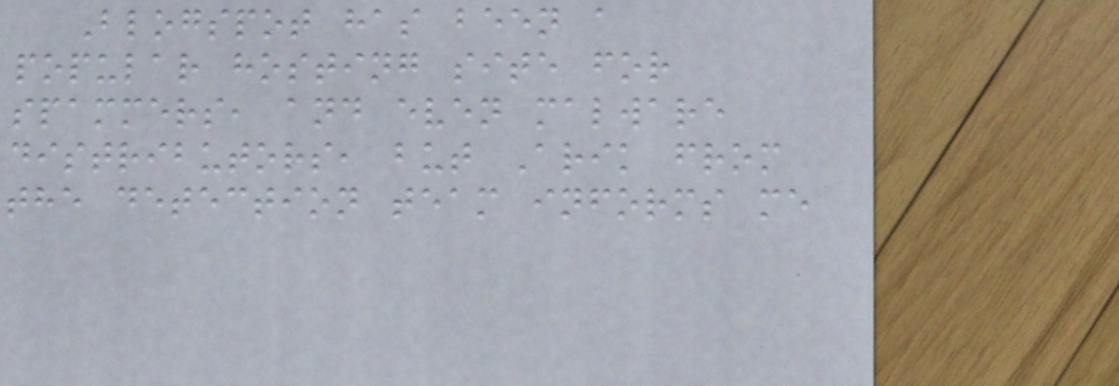Blogspot has been a
popular hosting site for
spammers, and even malware
distributors, but Arik from
the detection team informs me
